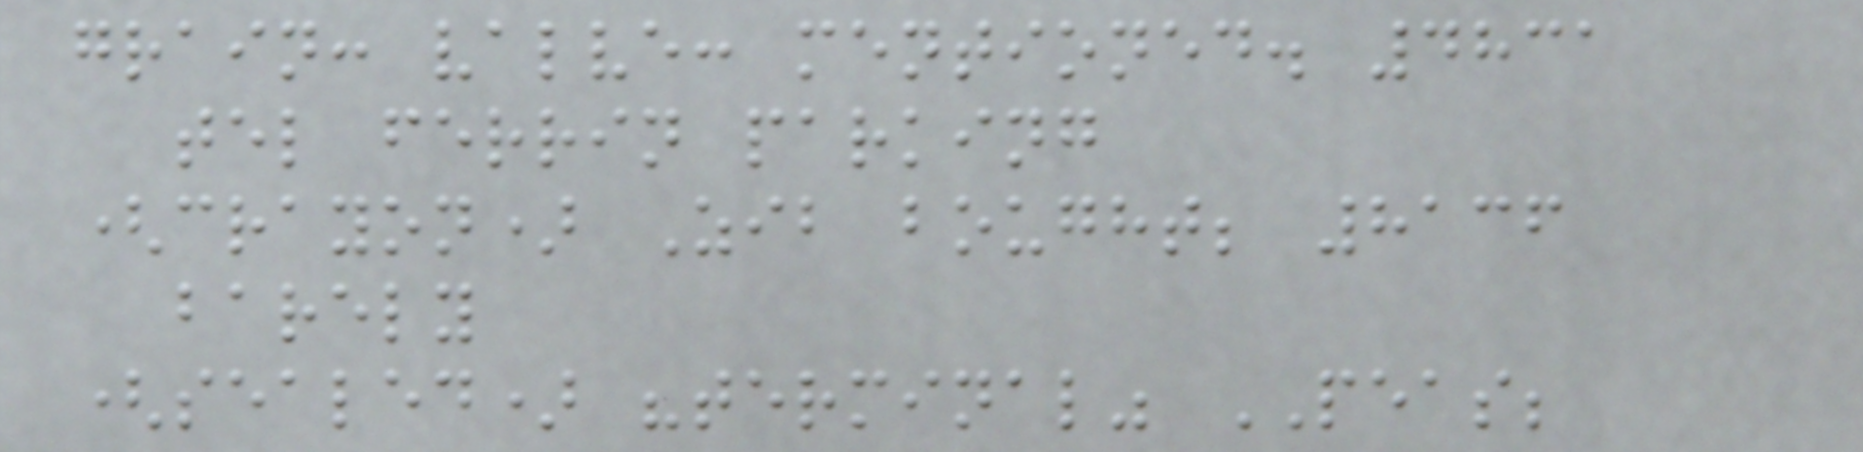grain: valve: mentioned. 4831
tel ferrin parking
(crayon) Zib bought; 8136
barely
(sealed) "terminal" PEAS;
